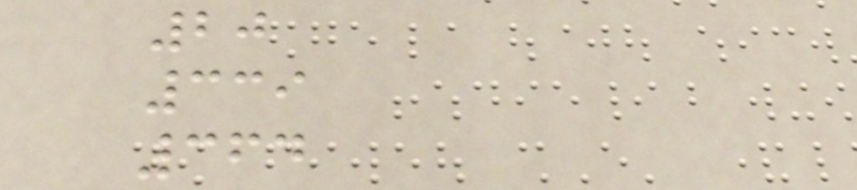20
339
364
